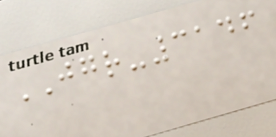JGR-3146
